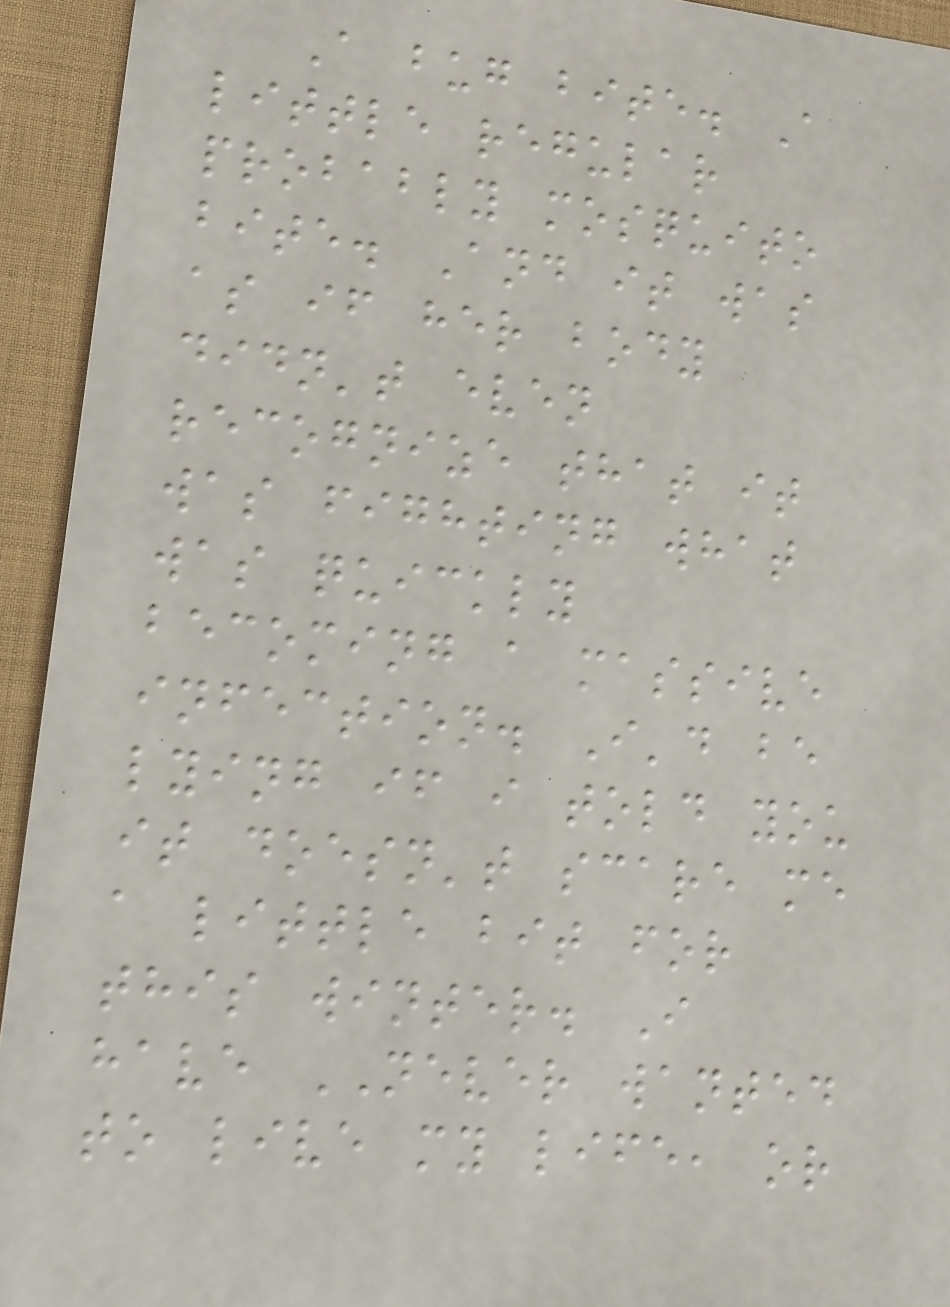A bug bite. A
little regular
probably mosquito
bite. And it was
as if her body
didn't even
recognize that it
was fighting what
was quickly
becoming a massive
infection. I'd be
lying if i told you
it doesn't scare me
a little bit for
this winter. I
have NEVER wanted
to live my life, or
